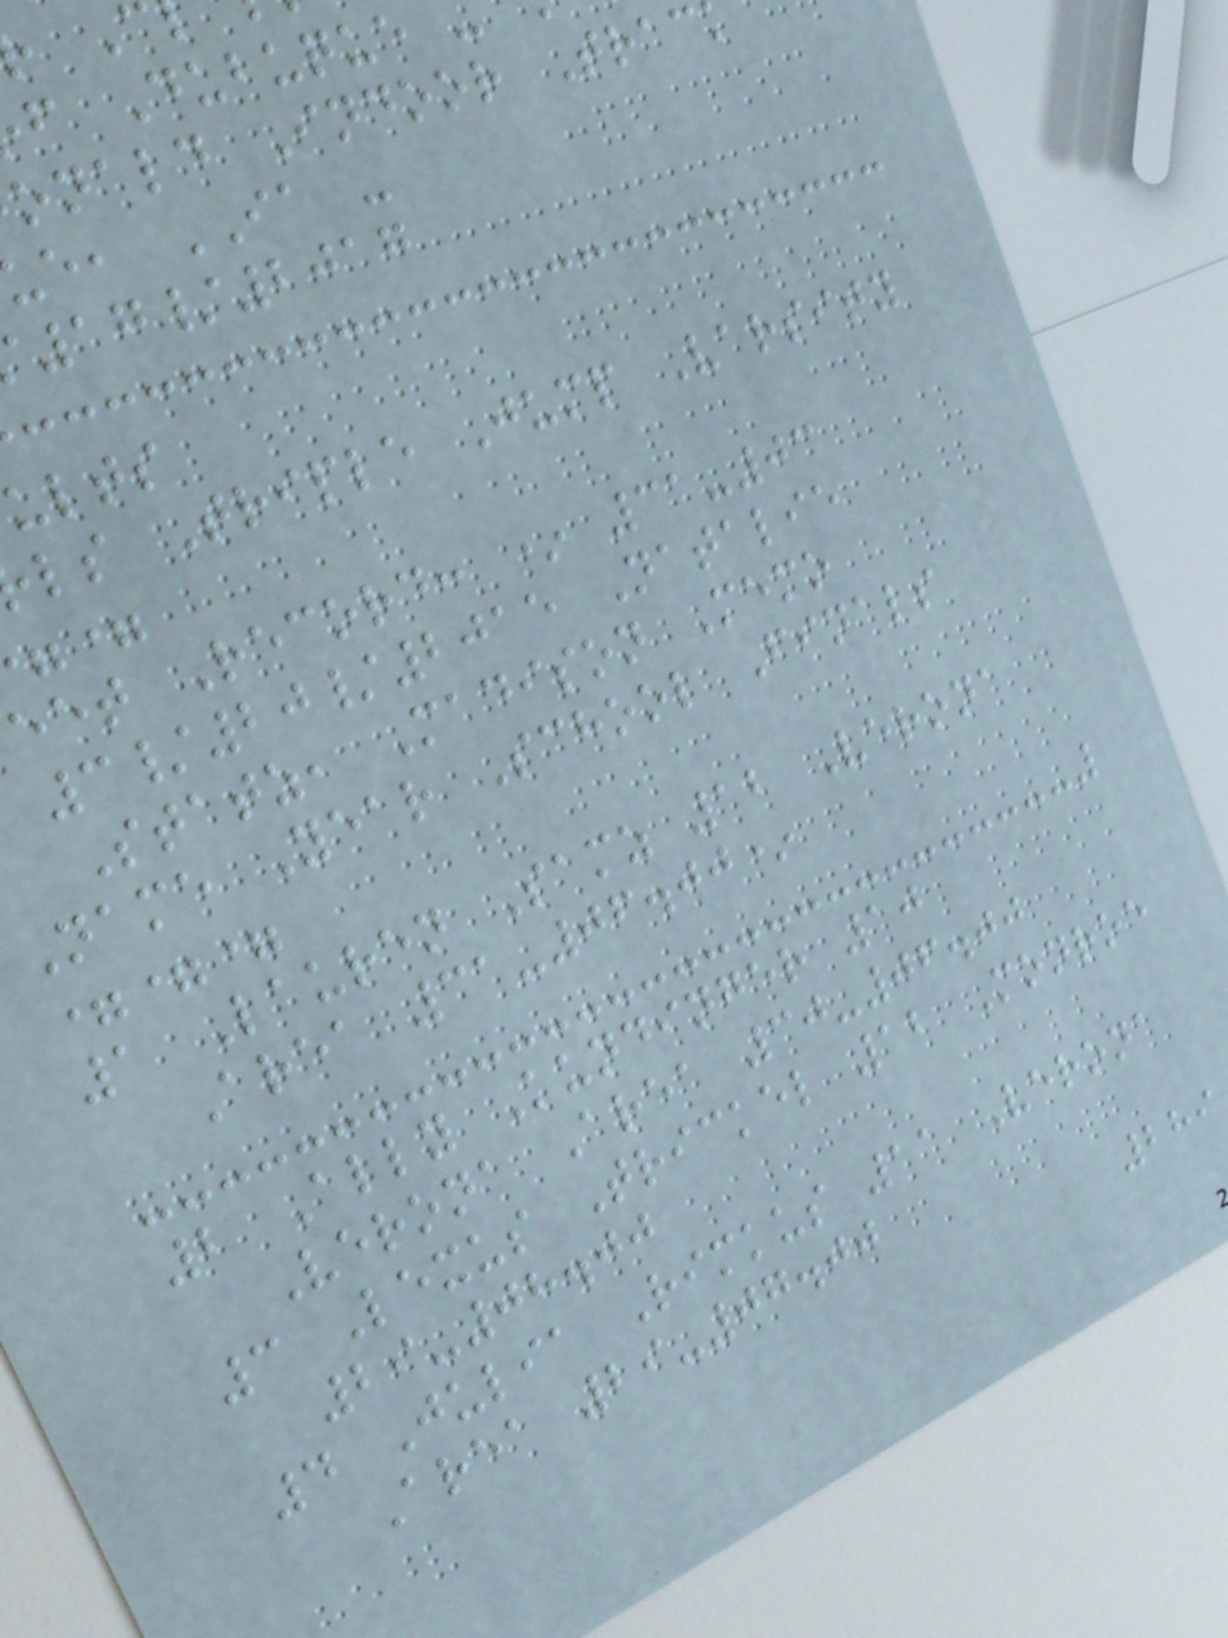f Dubuque
onald Indoor Trac
e, IA -
17/2017
ults
ls Triple Jump Varsity
eet Record: * 31-03
3/20/2015 Natalie
Statz, Madison Memo
Name Year School Finals
===
1 Lauren Samz 12 Verona
Area 31-06.00*
2 Ally Kundinger 10
Verona Area 30-06.00
3 Lexus Trickel 12 Monroe
29-08.00
4 Julia Rimkus 11 Verona
Area 29-07.00
289
